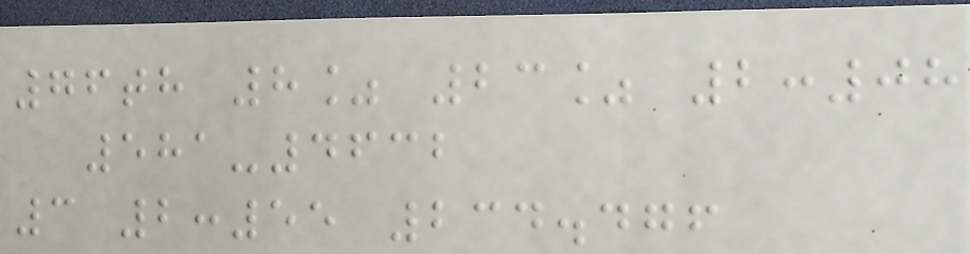76th 8% 23% 2:08
581-4632
3 2:55 234.476
